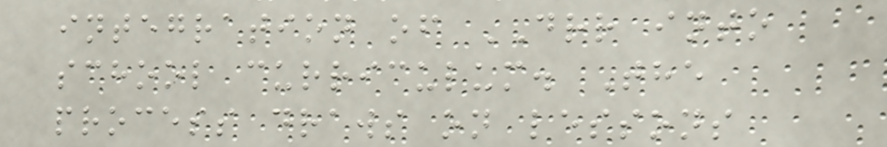integration of DRR into
school curriculum. The
process draws on lessons
